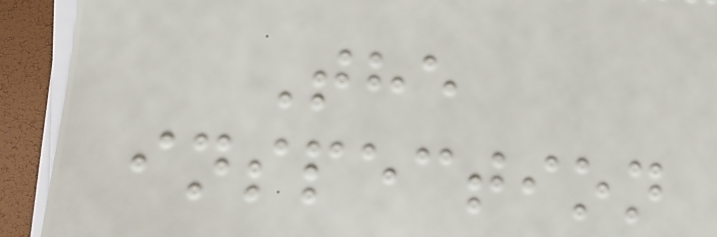The
inspection
